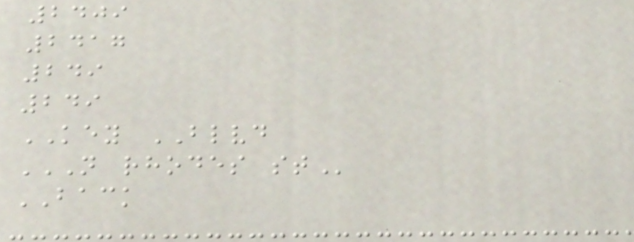2409
2417
249
249
KEY BLVD
N RHODES ST
BACK
